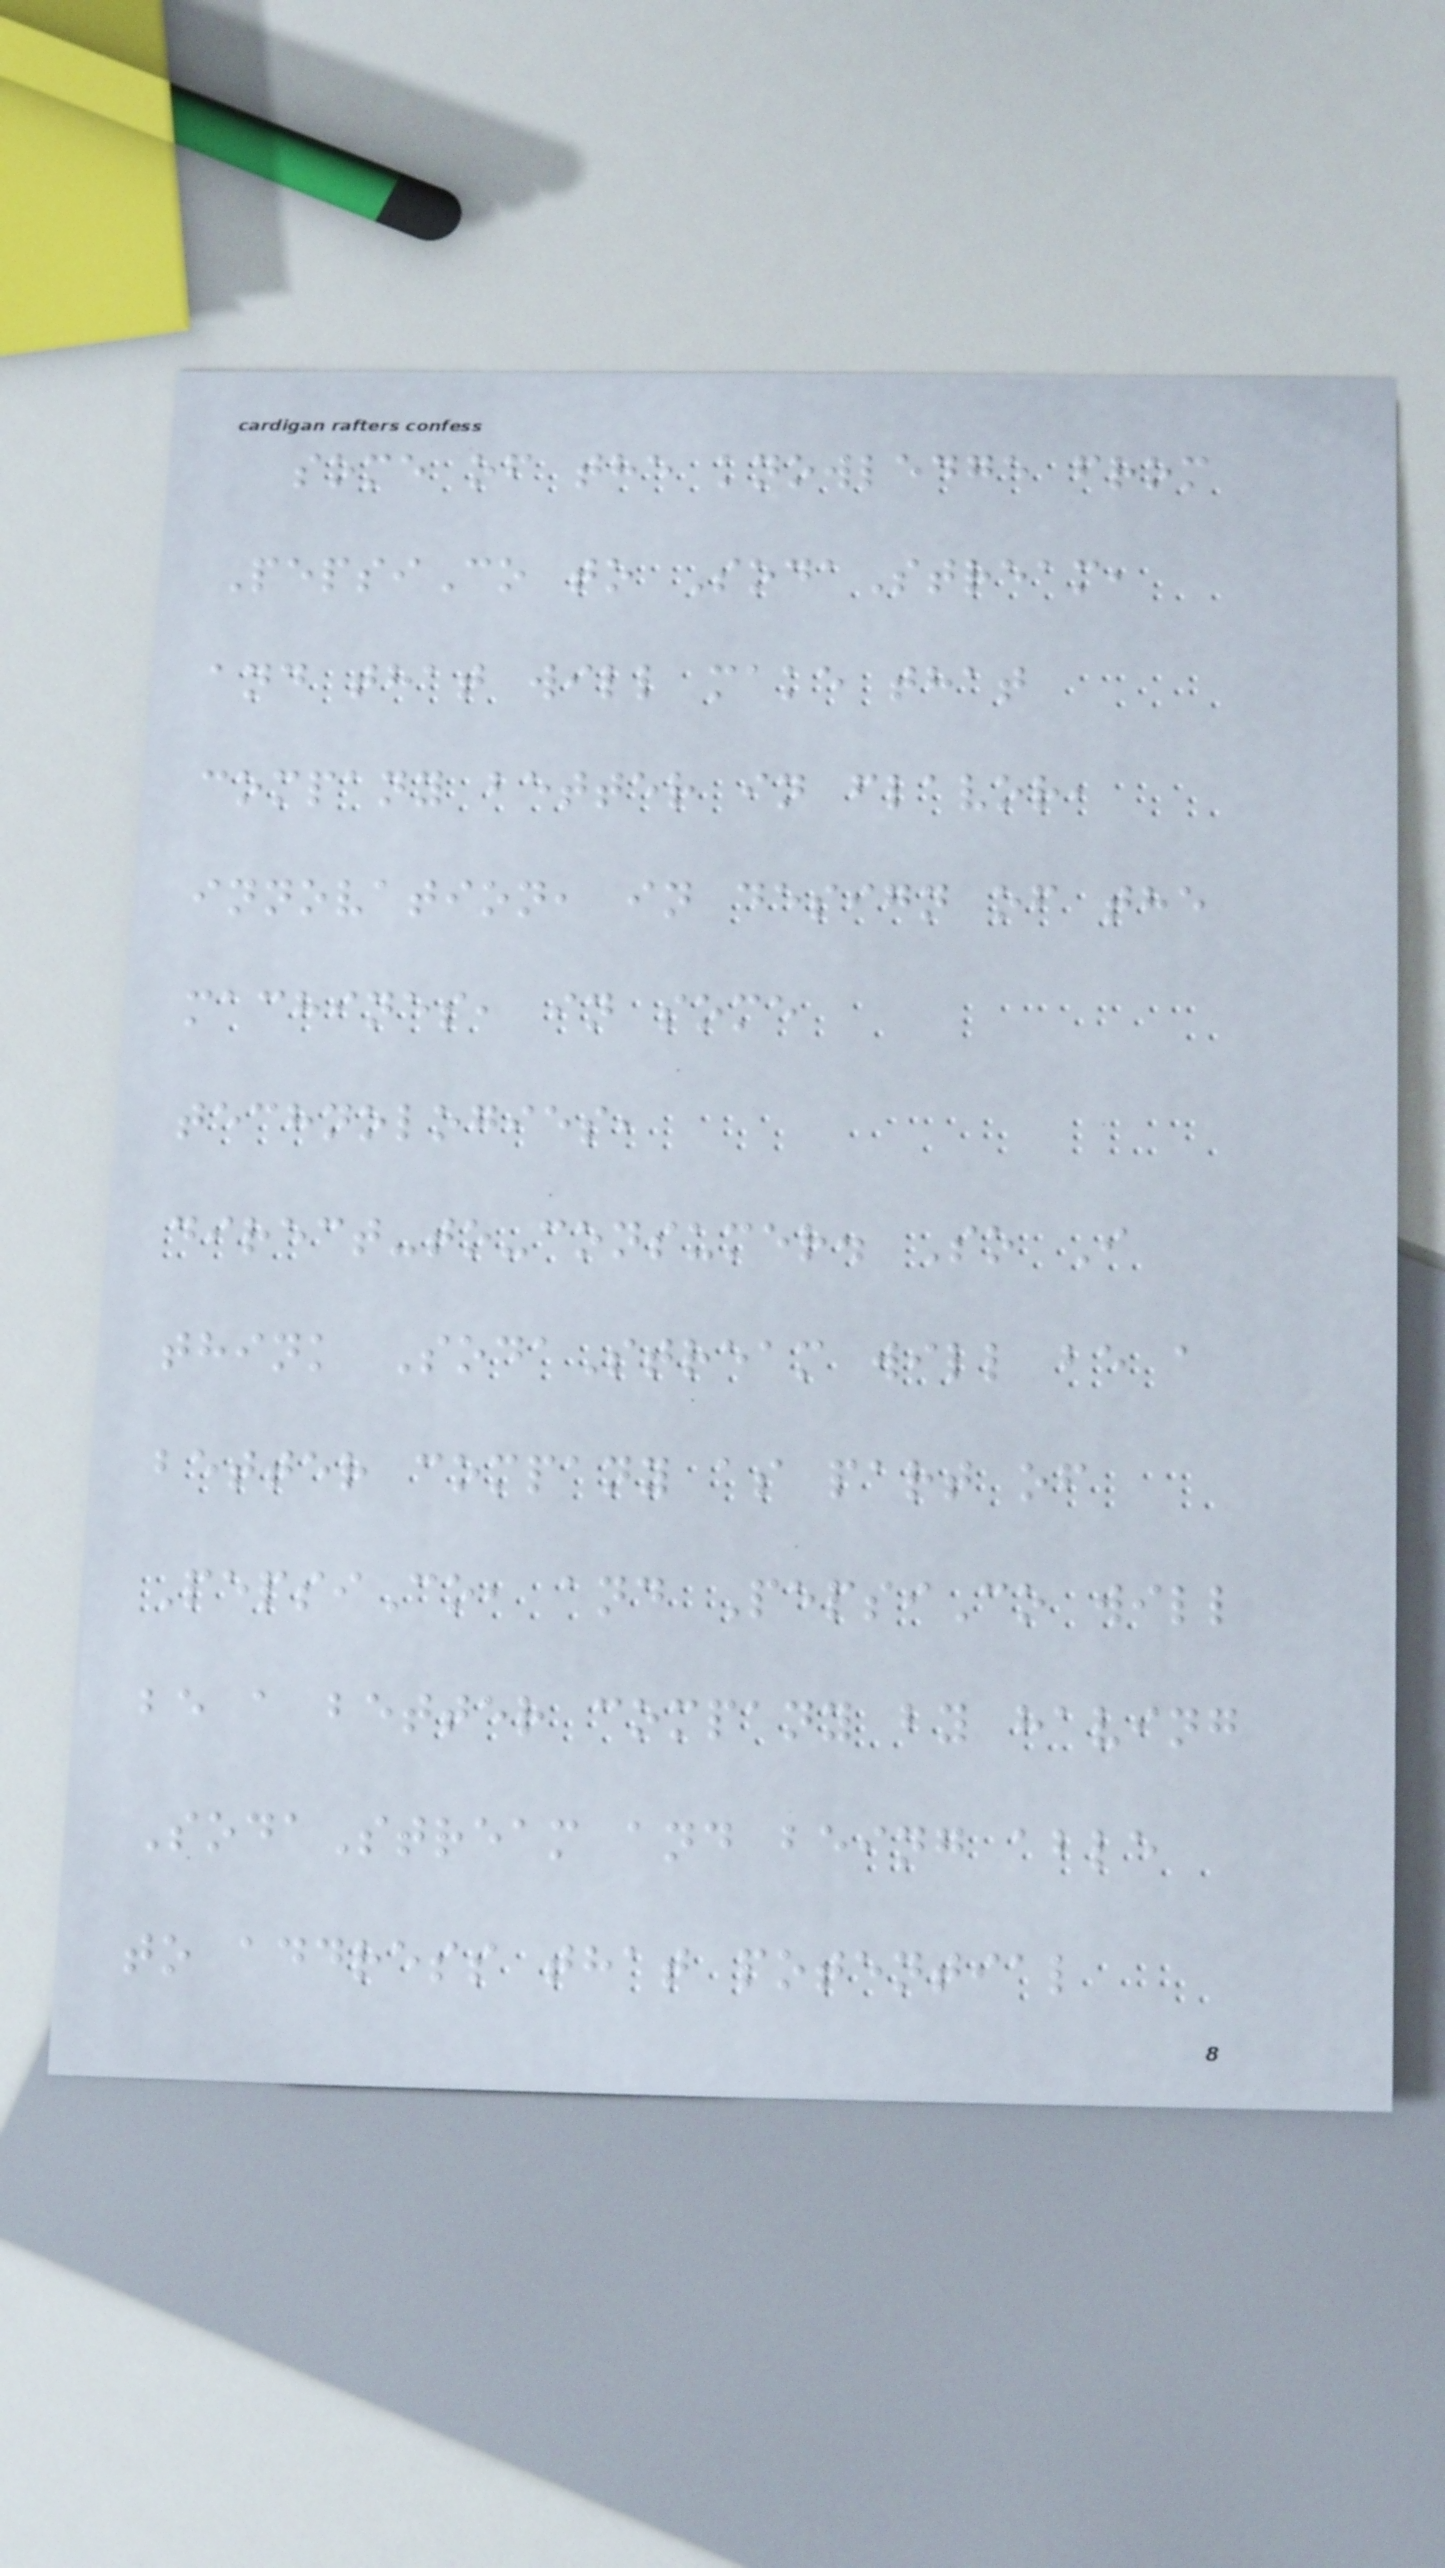some of the knowledge from
PepsiCo to SodaStream,
and that will make that
company better in flavor,
innovation, in design of the
machines, in some
technologies,
direct-to-consumer. So I
think SodaStream will be a
better company as part of
PepsiCo, and PepsiCo will
be a better company by having
SodaStream and being able
to address that potential
